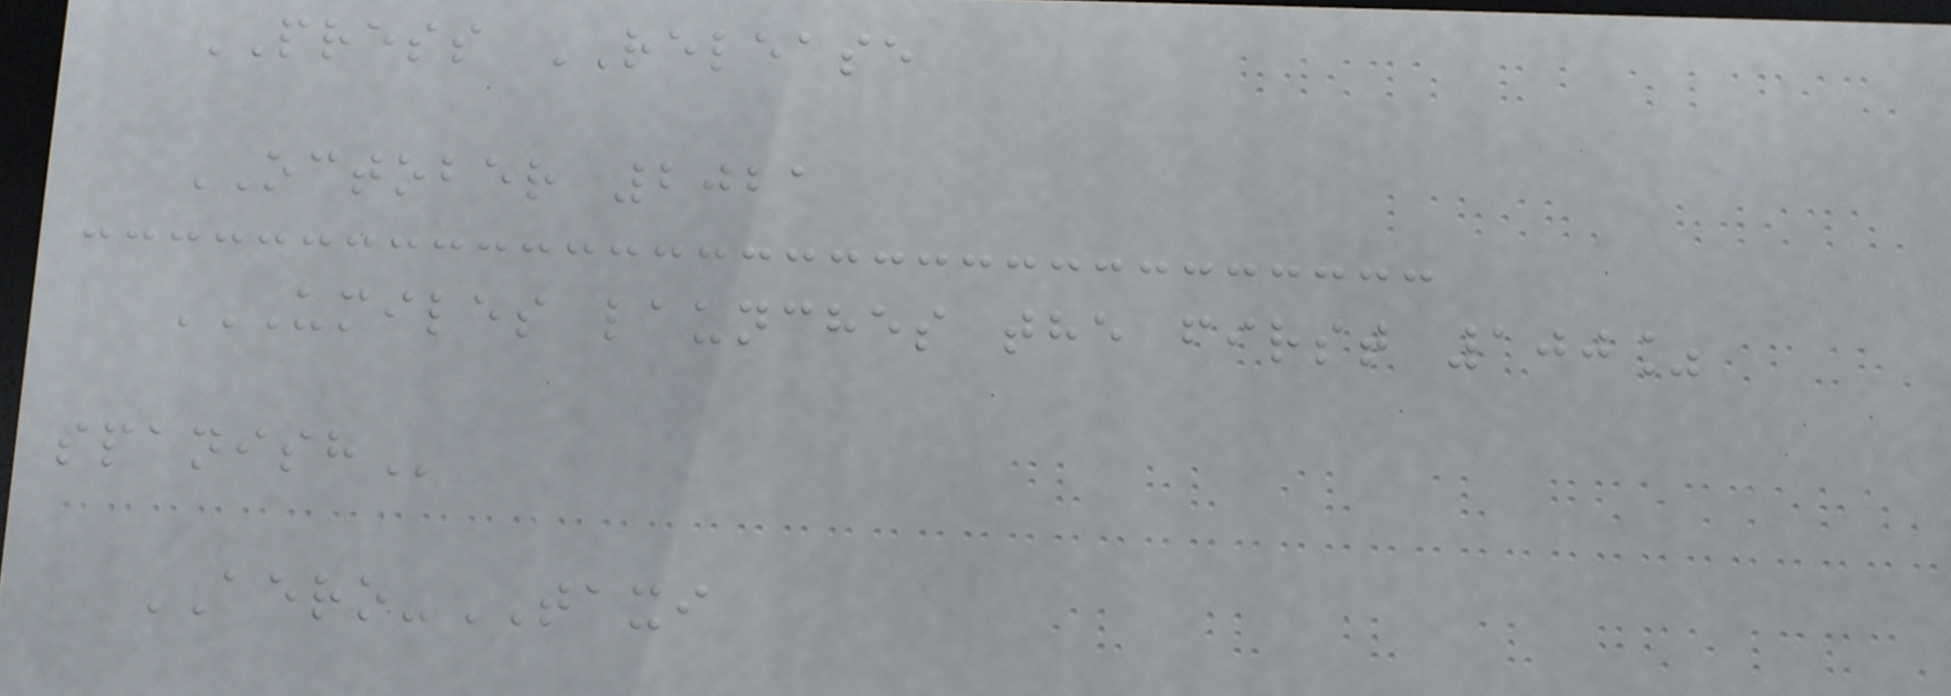PRESS RELEASE
OCTOBER 2021
UMILES LAUNCHES THE FIRST 100%
SPANISH
AERO-TAXI
